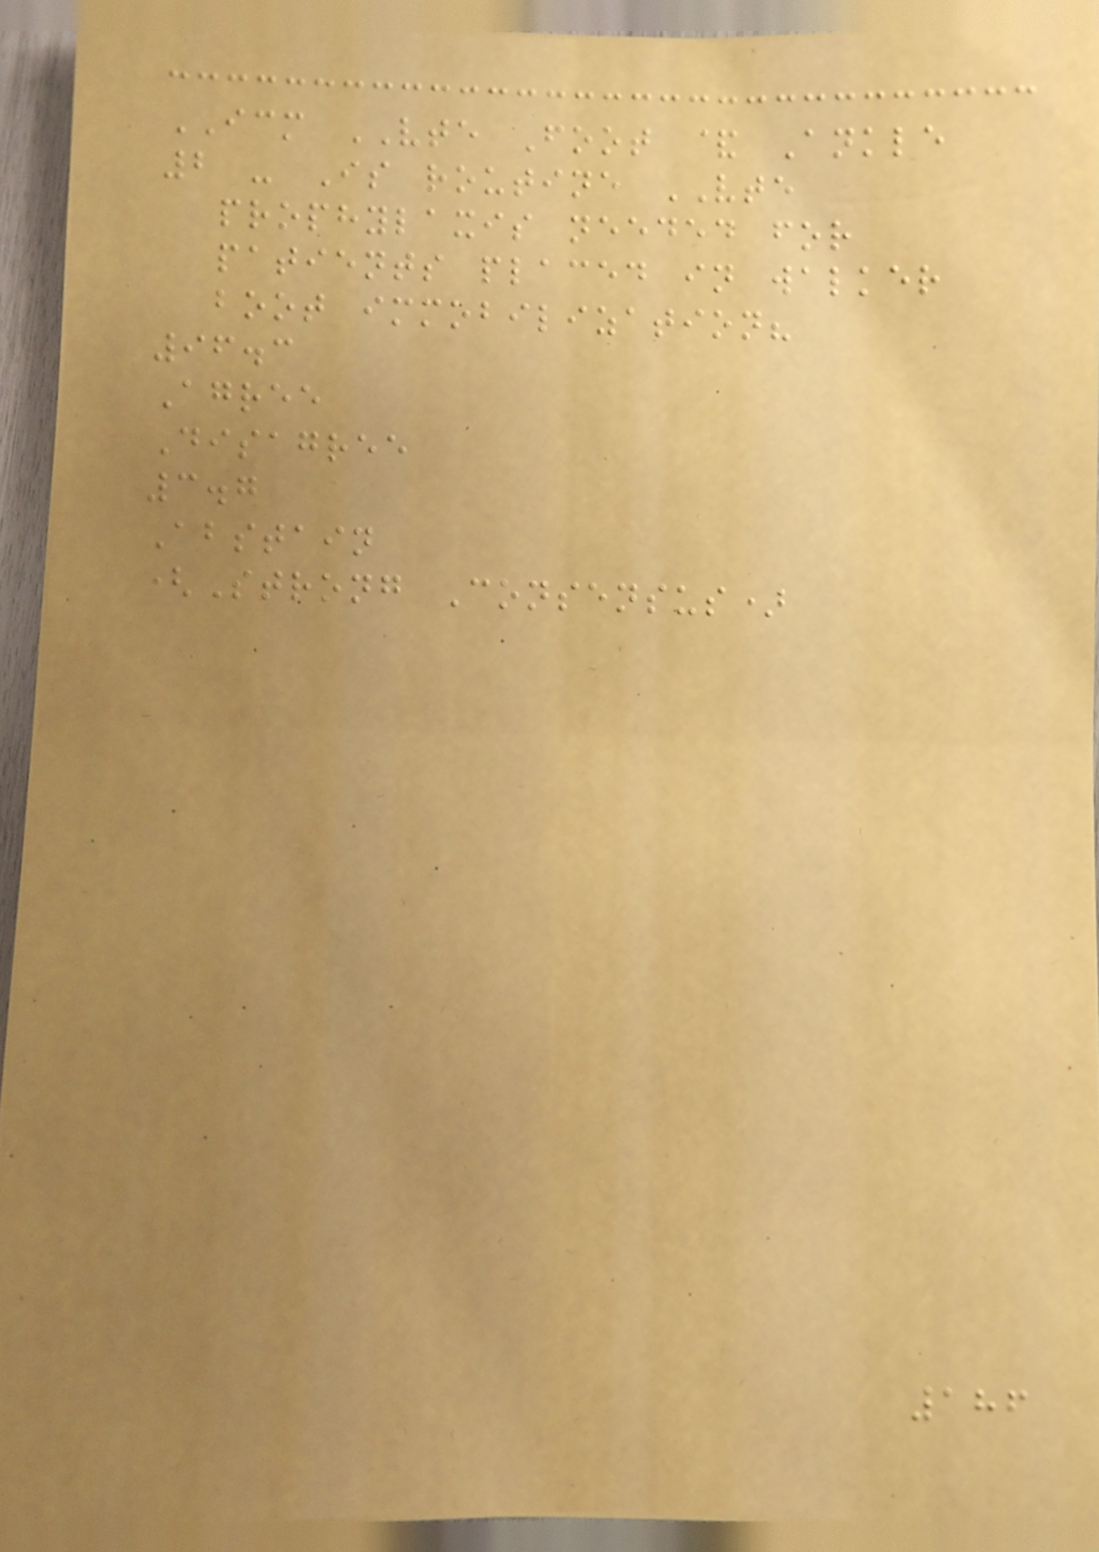ICM VTE Foot & Ankle
2 - Is routine VTE
prophylaxis needed for
patients placed in walker
boot immobilization?
96.3
Agree
Disagree
3.7
Abstain
(Strong Consensus)
186
